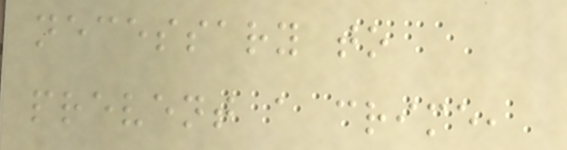necessary to
prevent a crime,
